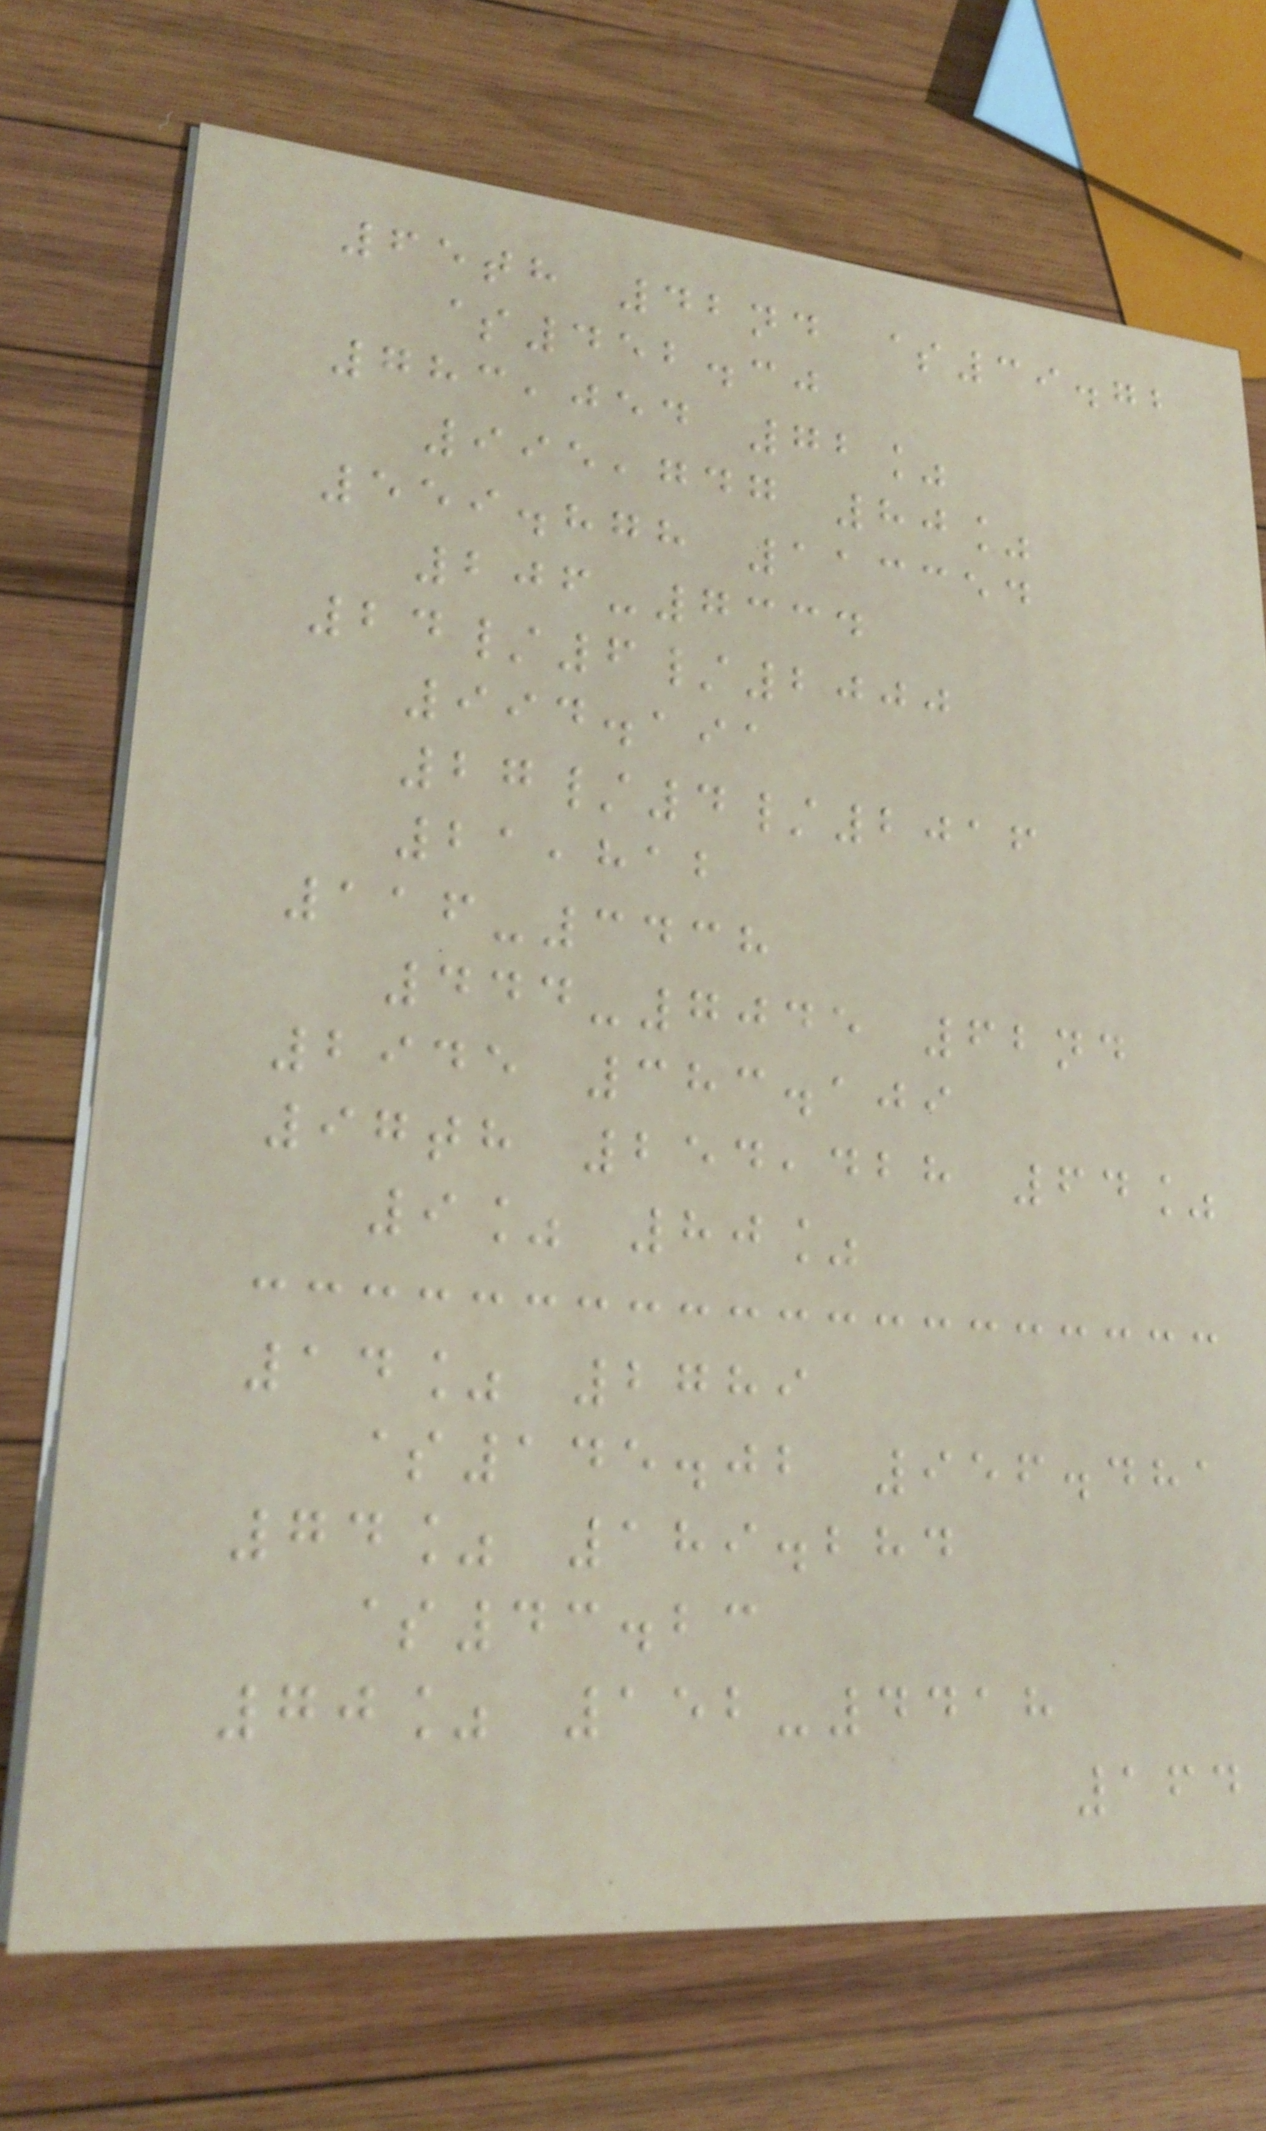65th 42nd $39.72
$452.30
783,054 72%
995,747 80%
559.878 113354
206-7334
24/6/2000
994.191
27/4/2016
21,812
116-3438
444-7045 62nd
2945 383.109
97th 254,428 64%
9% 80%
14% 2789
$145.02 956.481
74% 189.284
$43.23
70% 152-4418
164
